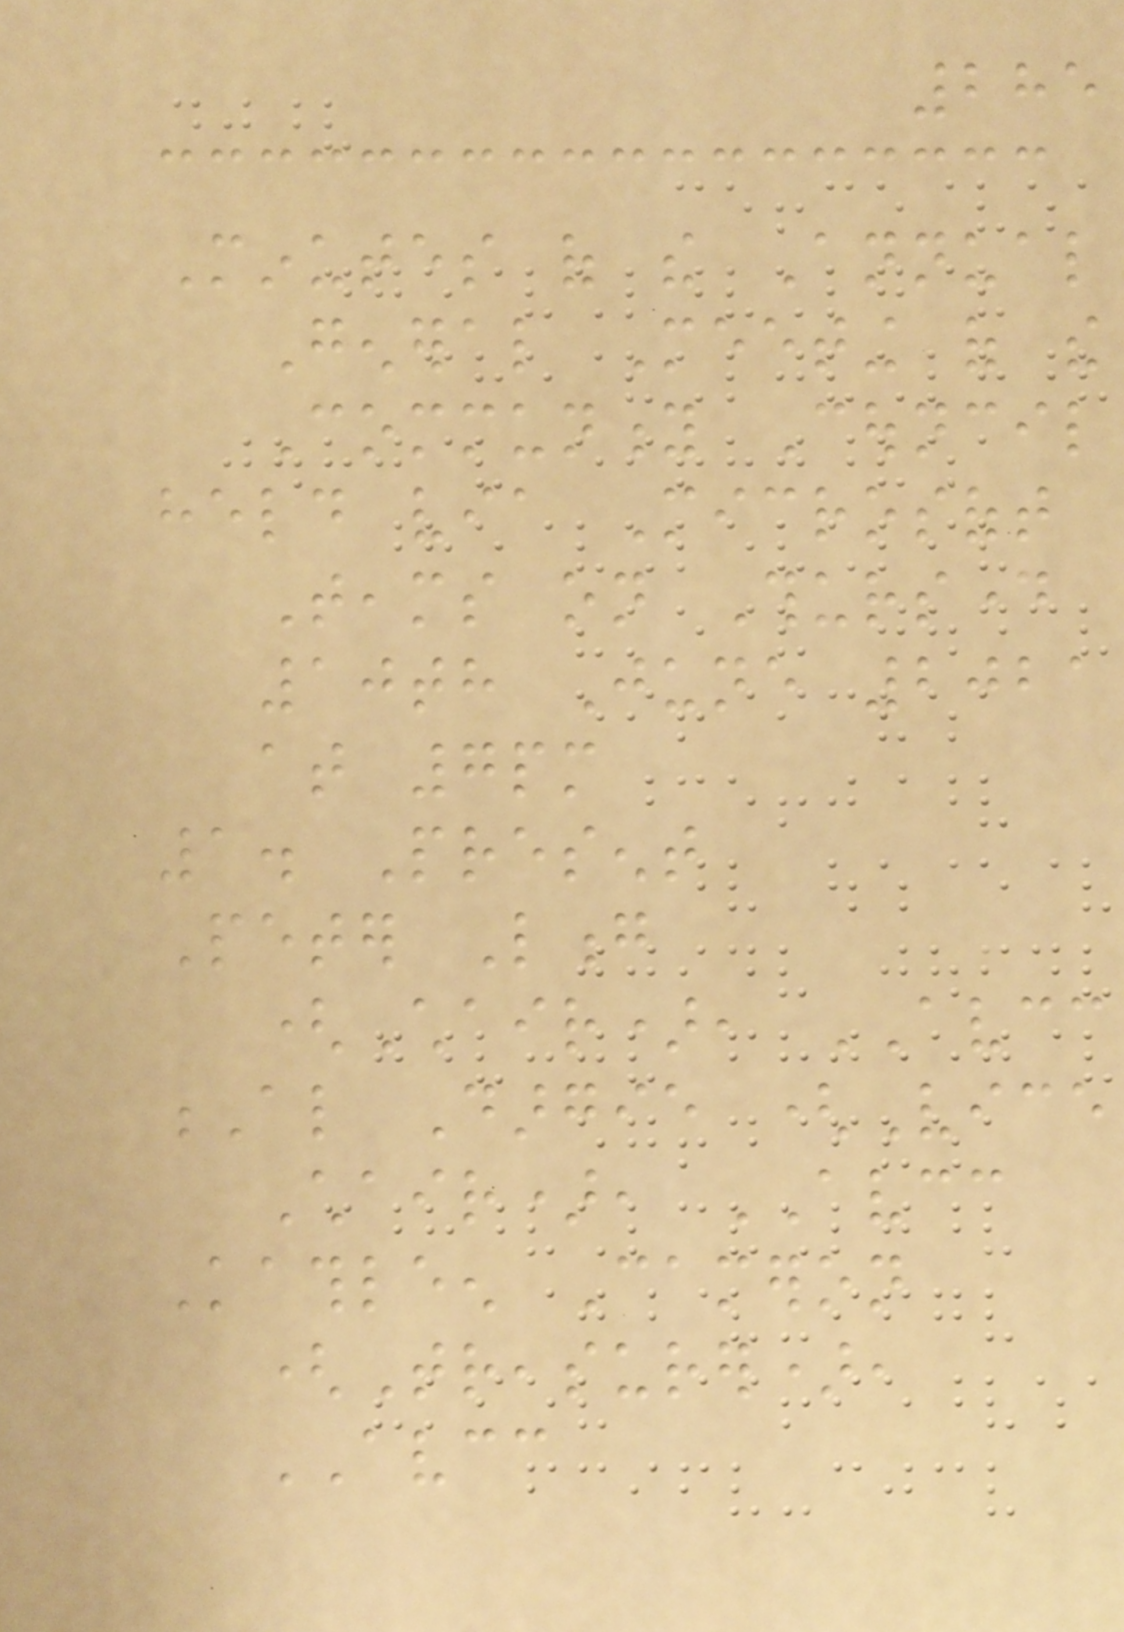285
Minutes of the Annual
General Meeting of the
Community Council
held via Microsoft
Teams on Thursday
10th June 2021
at 7pm
1. Present
Peter Long
(Chair), AVCC
Al Dargie (Vice
Chair), AVCC
Kathleen Cameron
(Treasurer),
AVCC
